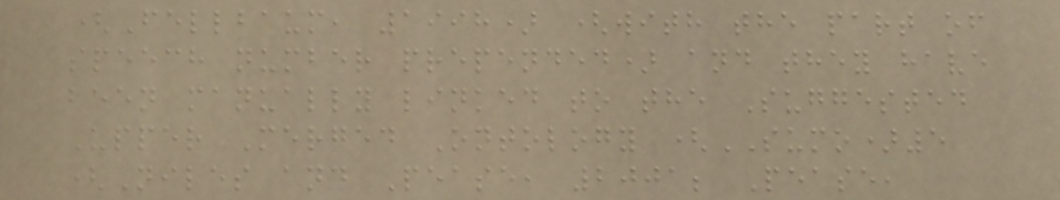(Fellbaum, 1998) (with the part of
speech number prepended) and they have
been manually linked to the Suggested
Upper Merged Ontology (SUMO)5
(Niles and Pease, 2001; Pease,
